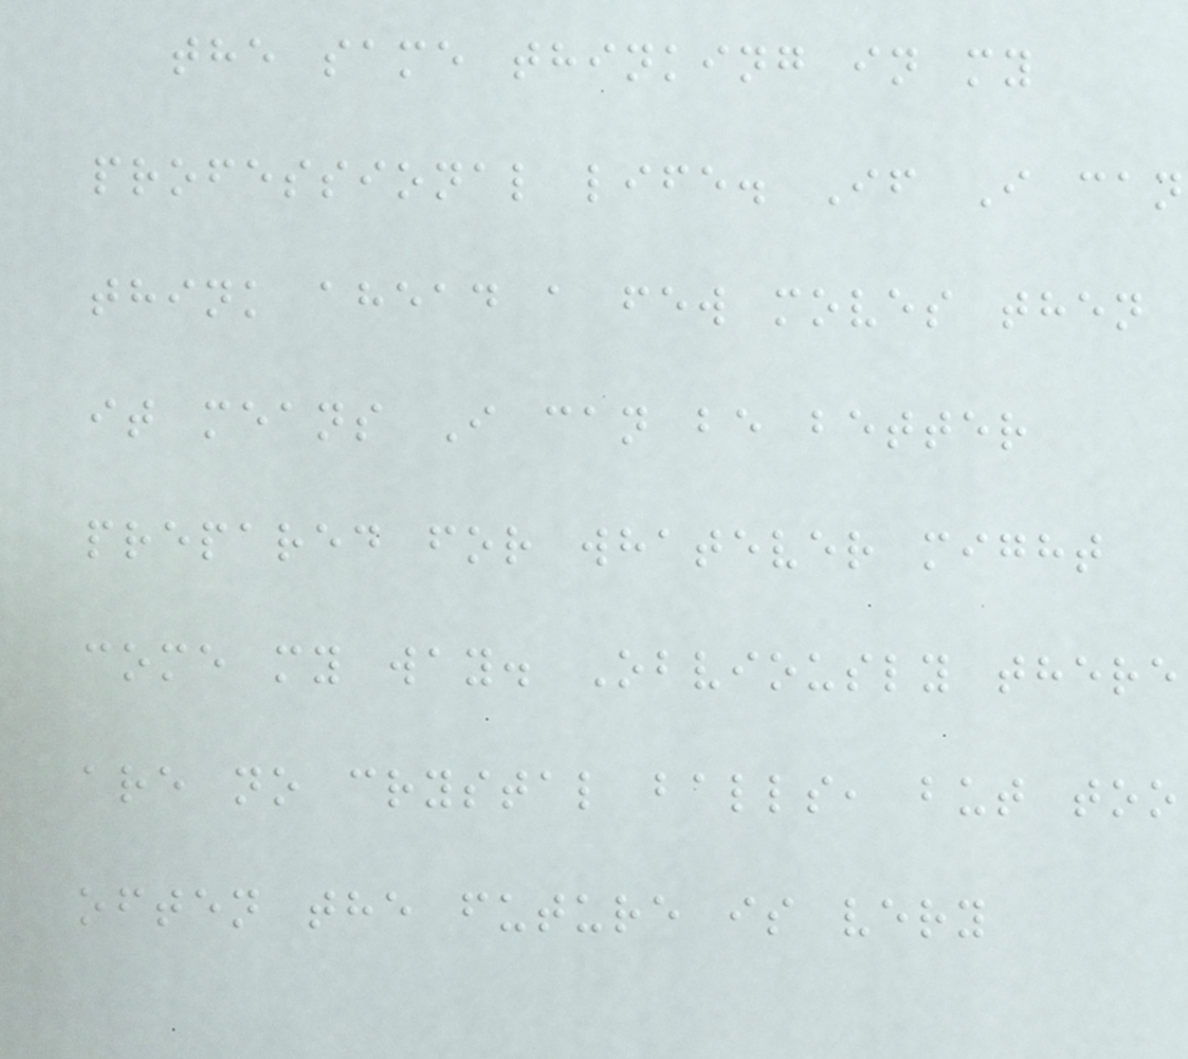the same thinking in my
professional life. If I can
think ahead a few moves then
it means I can be better
prepared for whatever might
come my way. Obviously there
are no crystal balls, but too
often the future is very
